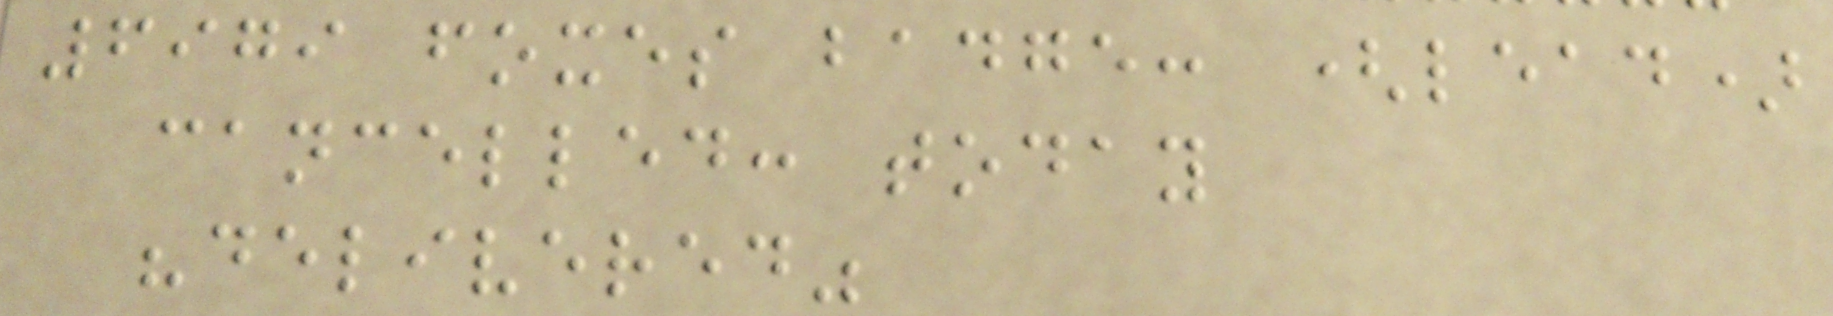6979 foxes badge: (lead)
cancelled: today
"delivered"
